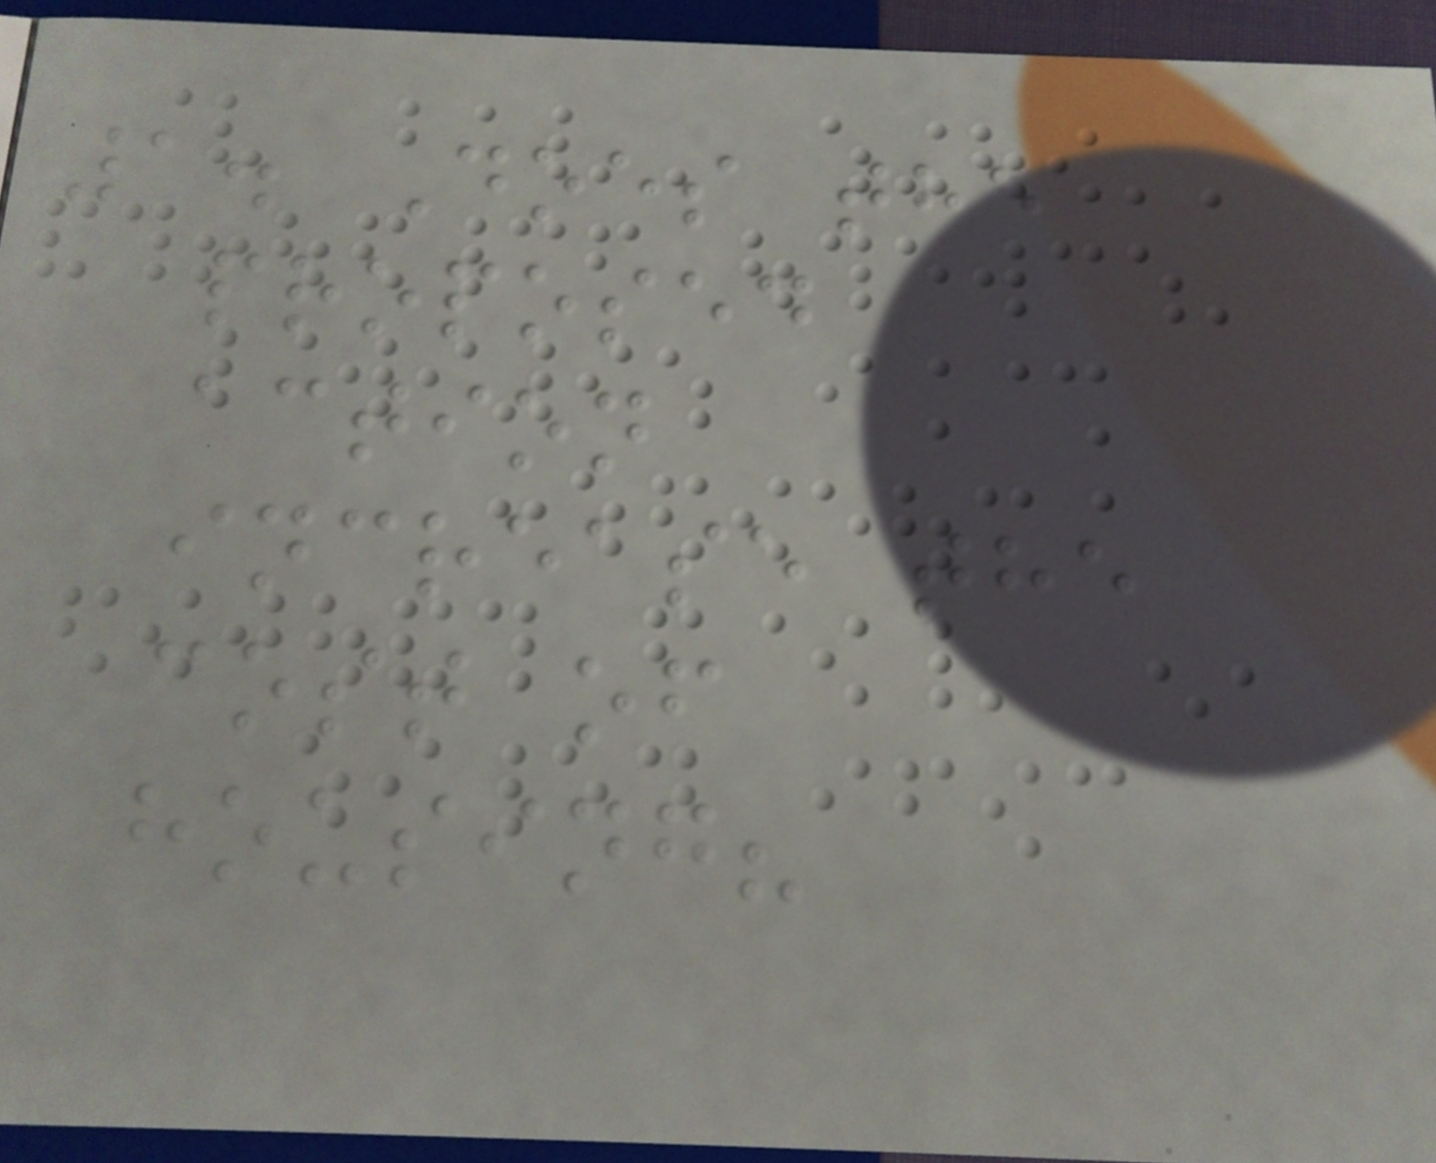1. Does the
proposed
action
increase the
cost of
housing?
